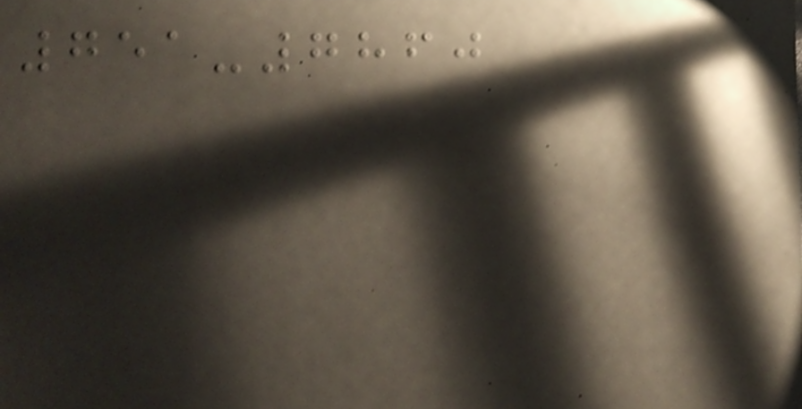751-7860
